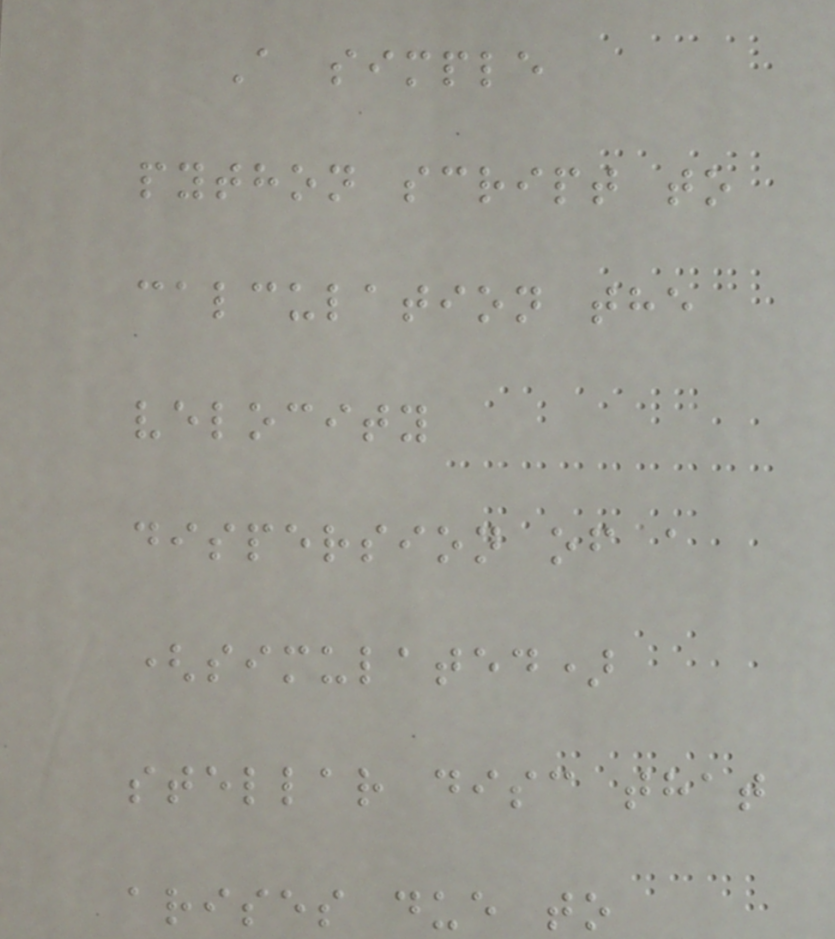A simple
python script to
calculation the
velocity
dispersion of a
(simulated)
stellar disc that
arises due to
